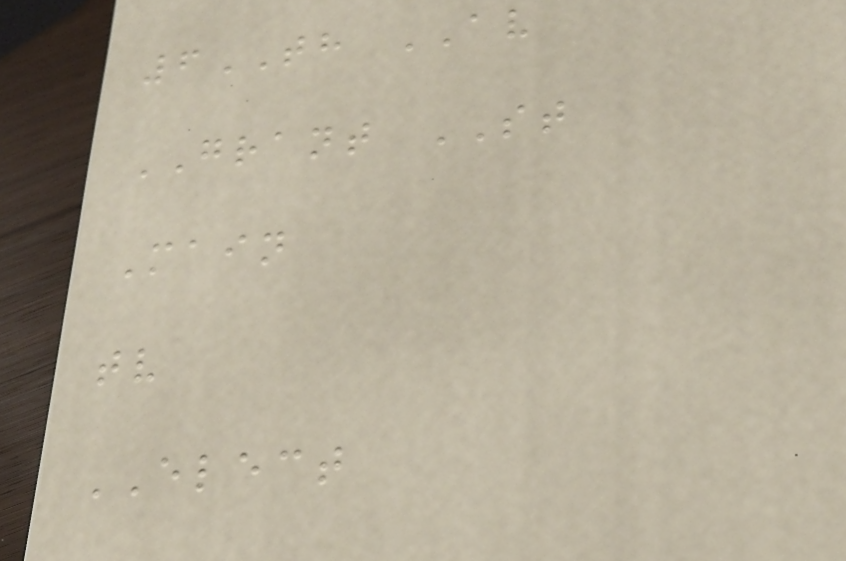6TH AV
GRANT ST
Main
tv
ELECT
